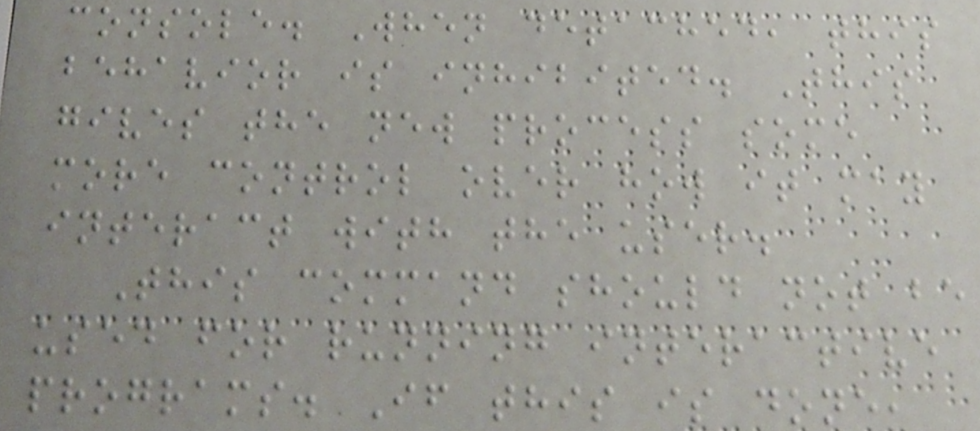console. When detached, this
behavior is inhibited. This
gives the new process some
more control over how it may
interact with the user.
This command should not be
used for running interactive
programs. If this is done,
